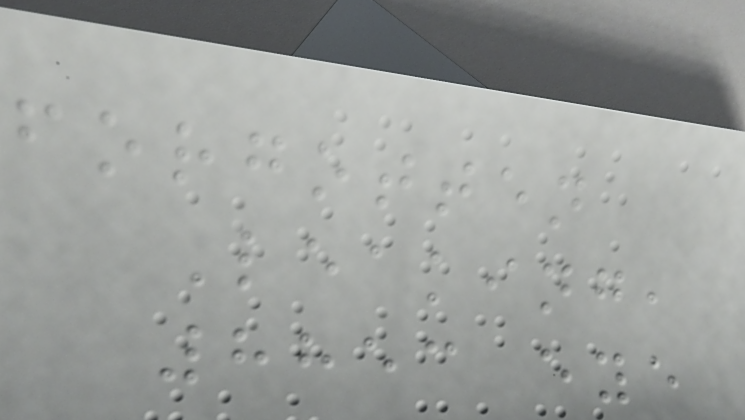forgotten
Leaking,
8853 eye
